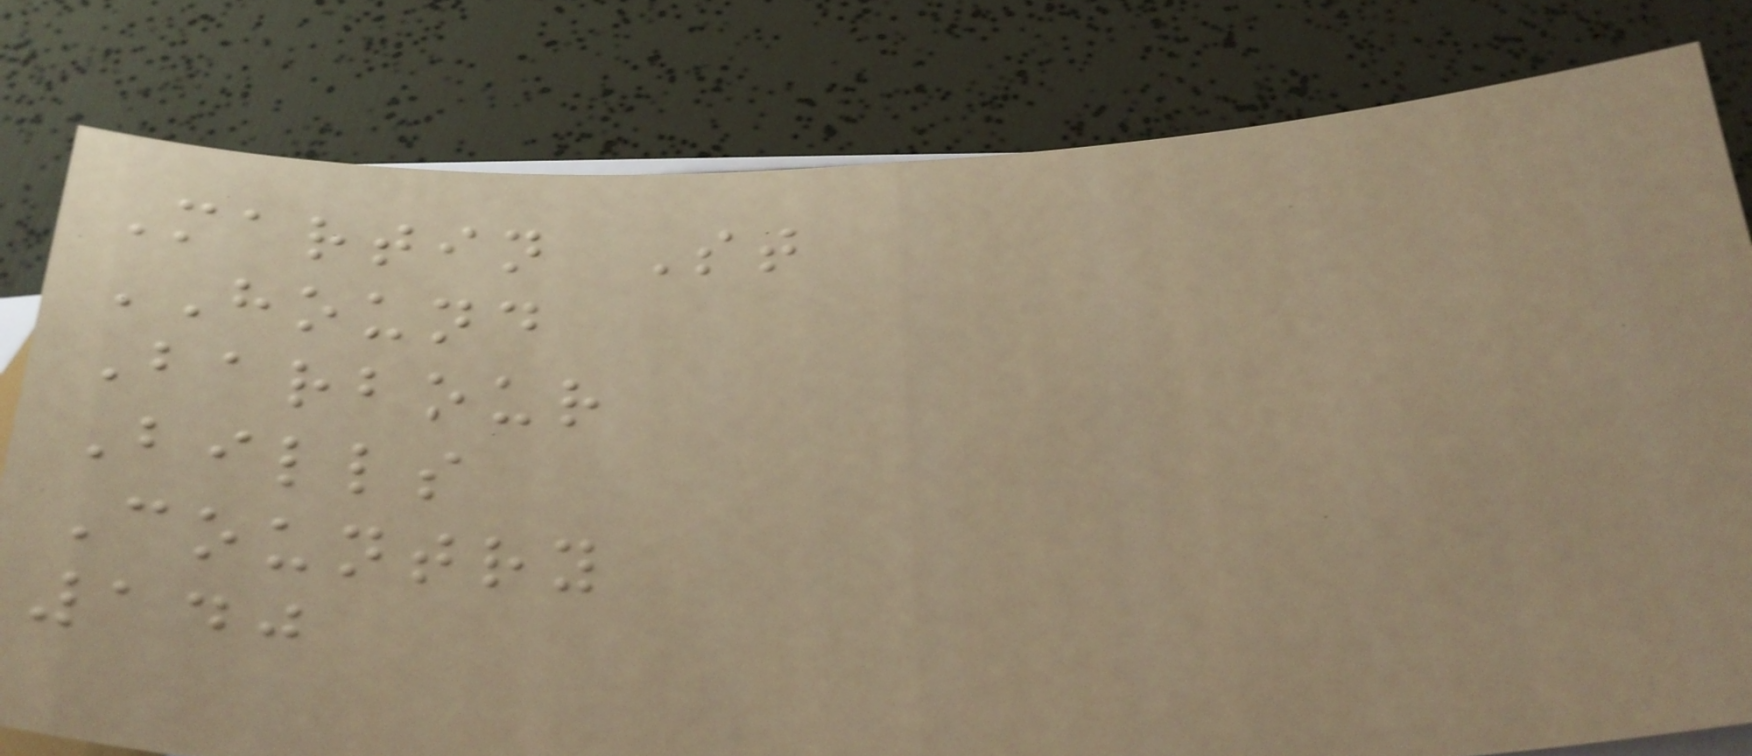Martin St
HOUND
Barbour
Bills
Country
140
